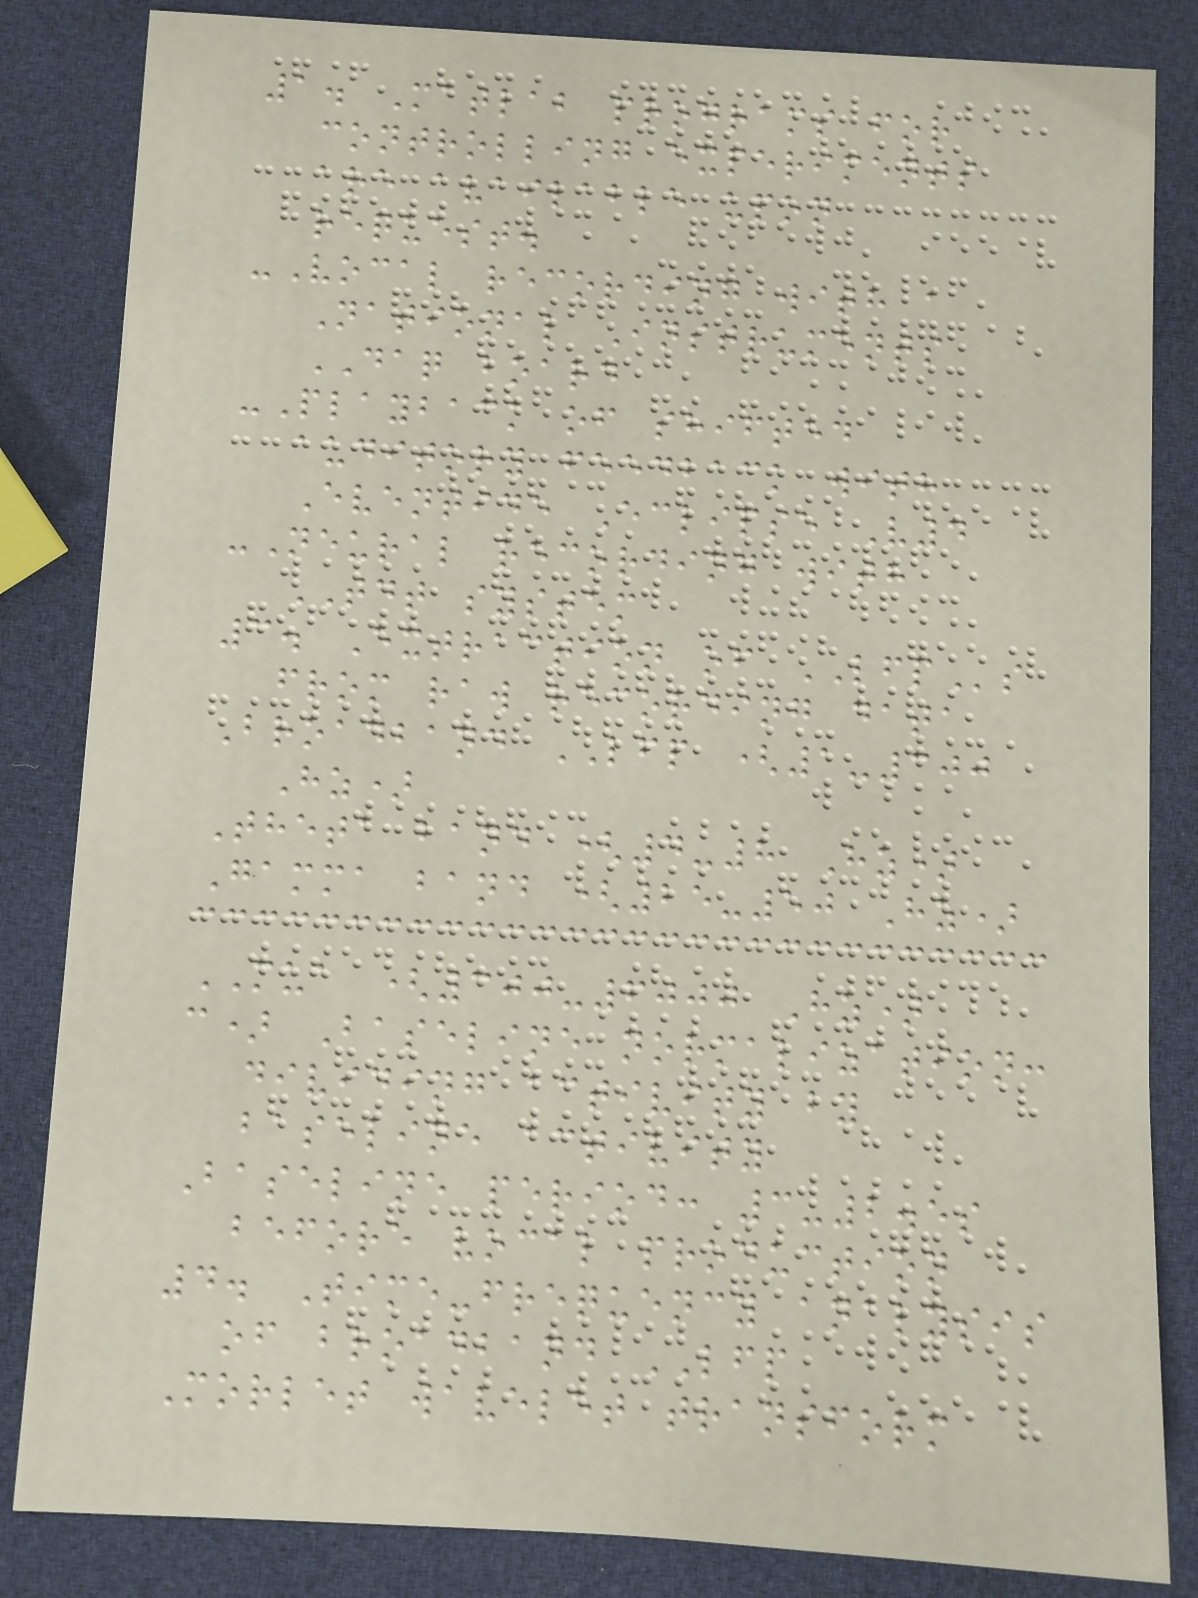1. Matlab programs for
controlling experiments
are available upon
request.
-Vocal recording with a
National Instruments
DAQ board
-Playback of shifted
auditory feedback with
Eventide Eclipse V4
-Neural recording with
TDT system
3. Extraction of LFPs
from raw recording data
Broadband LFP (1-300
Hz)
Theta band (4-8 Hz)
Gamma band (25-50 Hz)
MUA (300-6000 Hz)
c) Baseline normalization:
dividing activity by
baseline activity
Baseline period: 3-2.5s
before vocal production
4. Time-frequency analysis
of broadband LFP
Morlet wavelet transform
